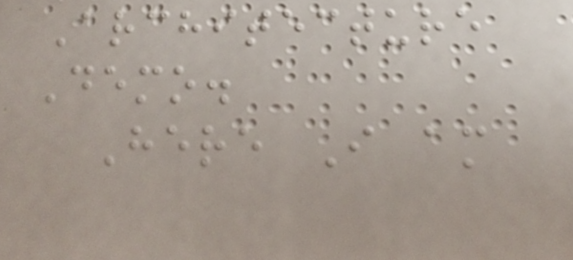Architecture
Demo.
Here I am
